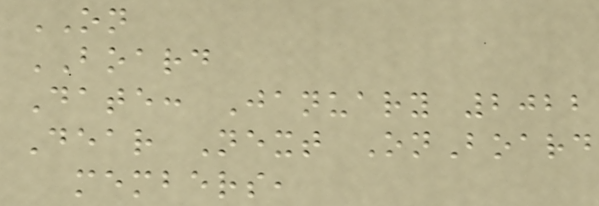ON
BOARD
Date: January 2022
Dear Next OnBoard
members,
